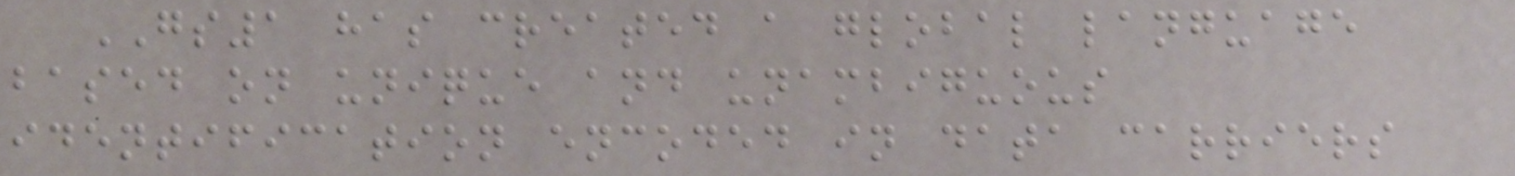GS1 has created a global language
based on unique and unambiguous
identification encoded in data carriers
